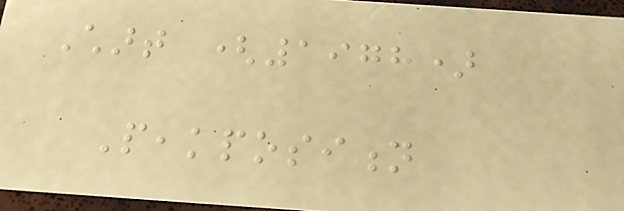Chart (1978)
Peakposition
